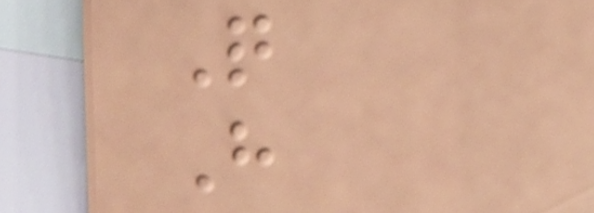Q
H
